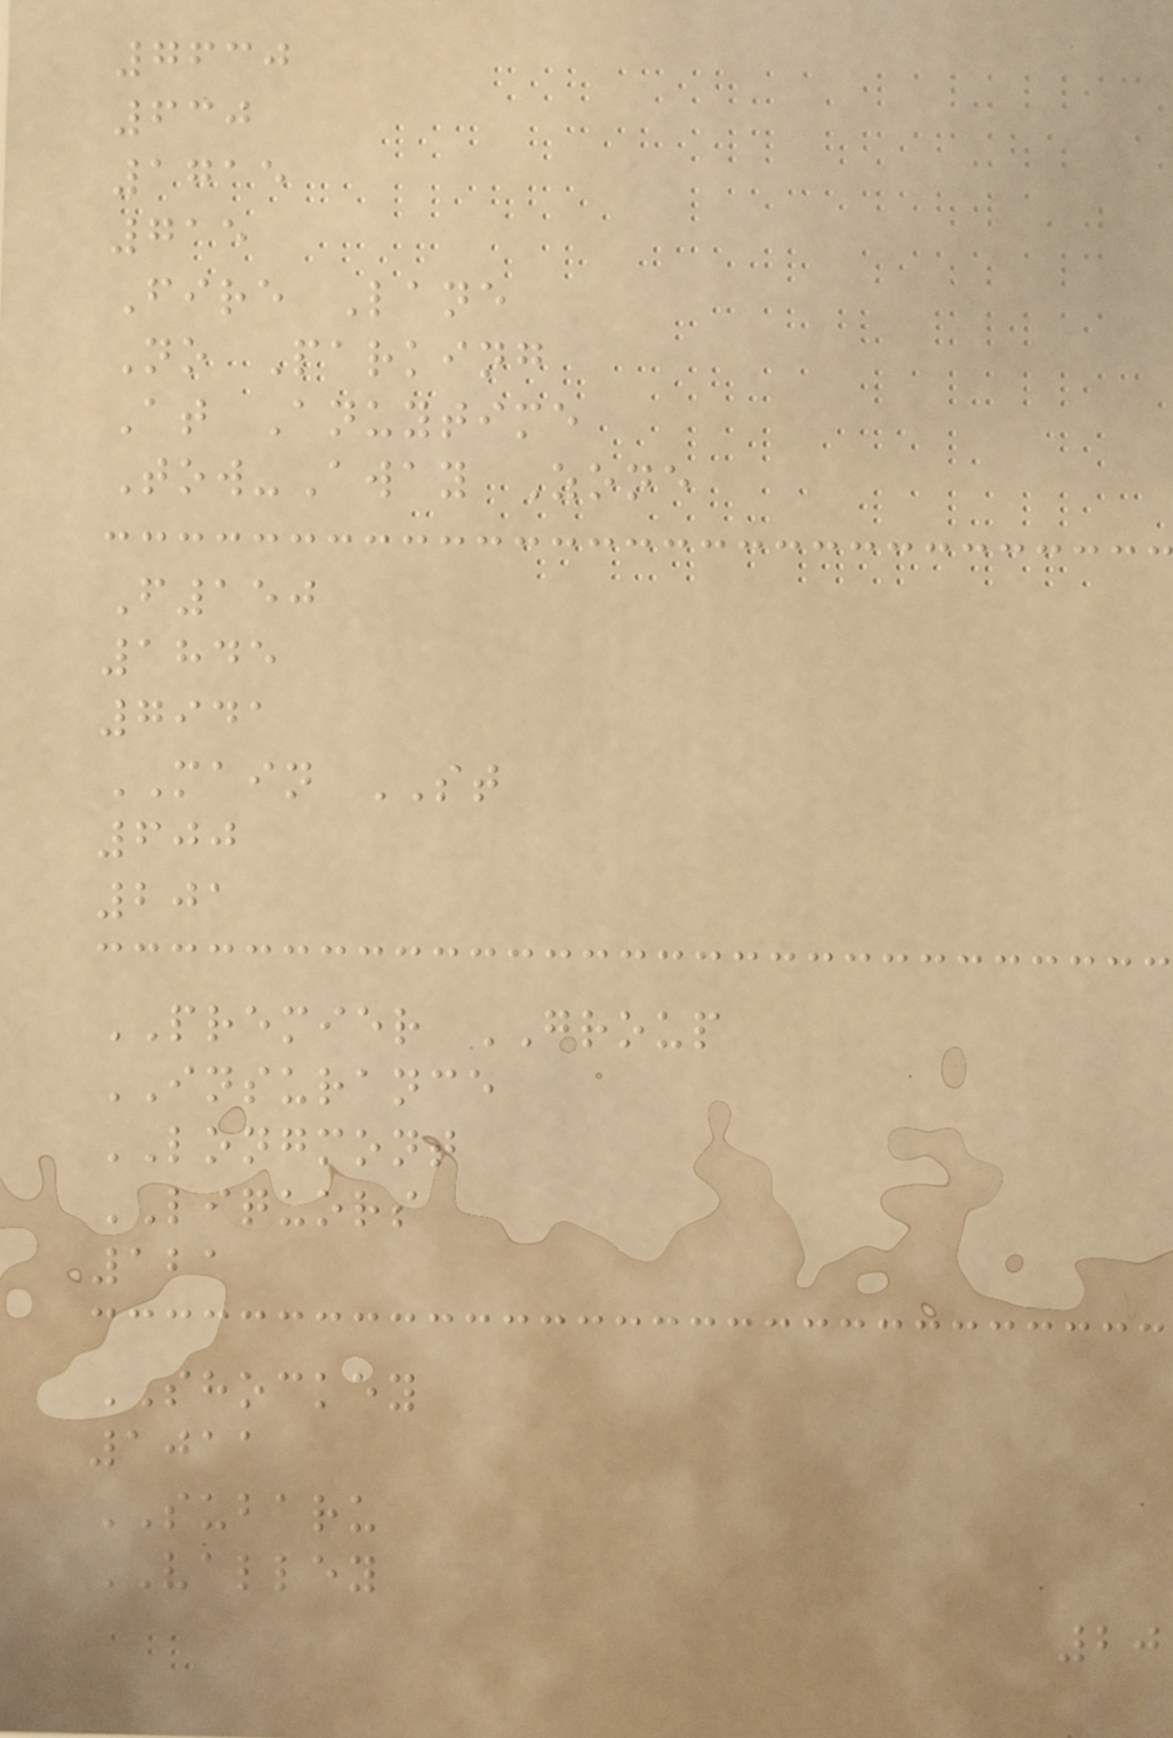7630
630
1715
715
Fire Lane
No Parking
At Anuytime
Tow-Away Zone
F150
1845
7941
MAIN ST
600
201
PREMIER GROUP
INSURANCE
LONGMONT
LIQUORS
121
SHOCKEY
1011
SUBARU
VALLEY
20
